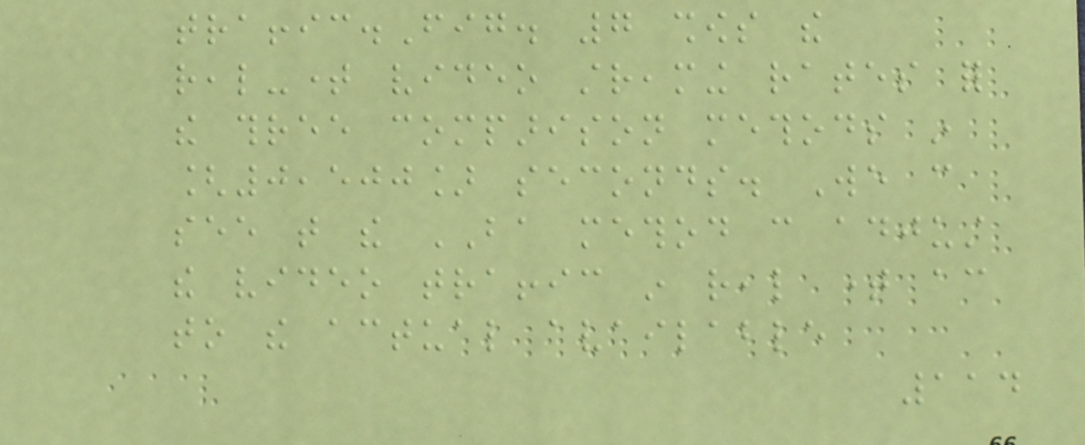traffic.Fig. 7 shows the
real-time video streaming rates for
the three comparison methods in
[0,500] seconds. We can
see that the BA method can adjust
the video traffic in real time according
to the actual available
114
